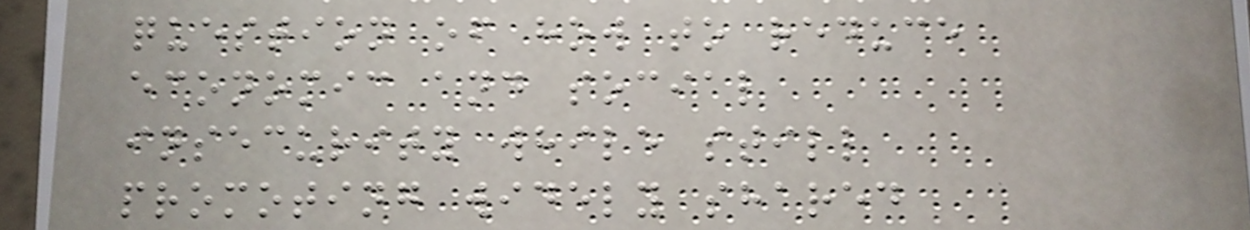question of how to reduce
economic and social
insecurity while still
promoting widely shared
